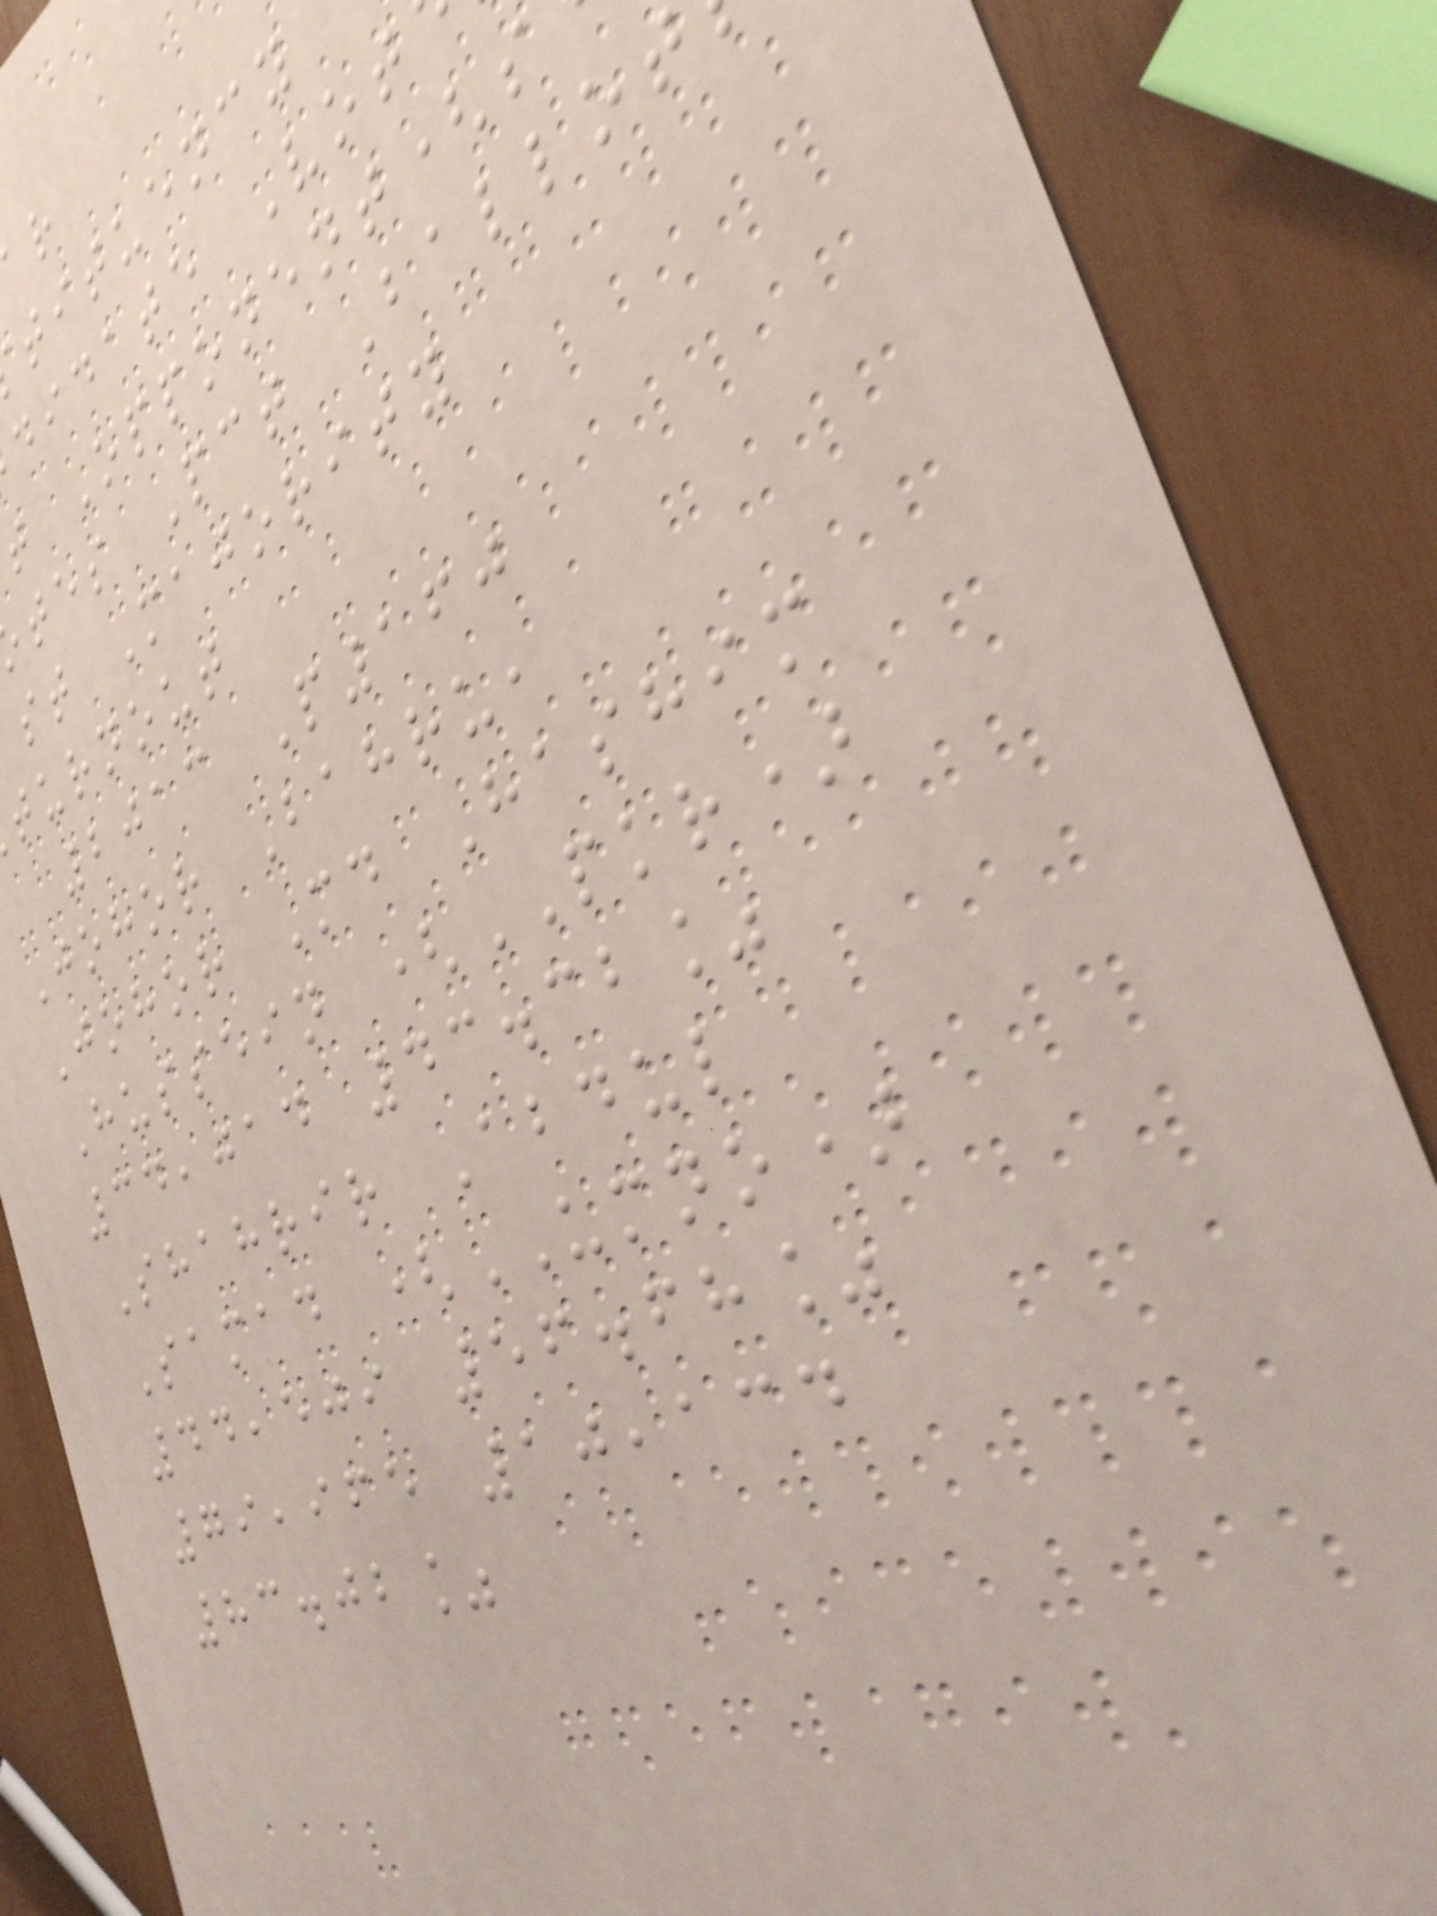tituency
didate Vot
t Opponent(s
tes Pct Ballot
st Majority
turnout
2013 P160
Johor Bahru,
Johor Md Hashim
Hussein (PKR)
34,014 43.32%
Shahrir Abdul
Samad (UMNO)
44,509 56.68%
79,965 10,134
83.02%
